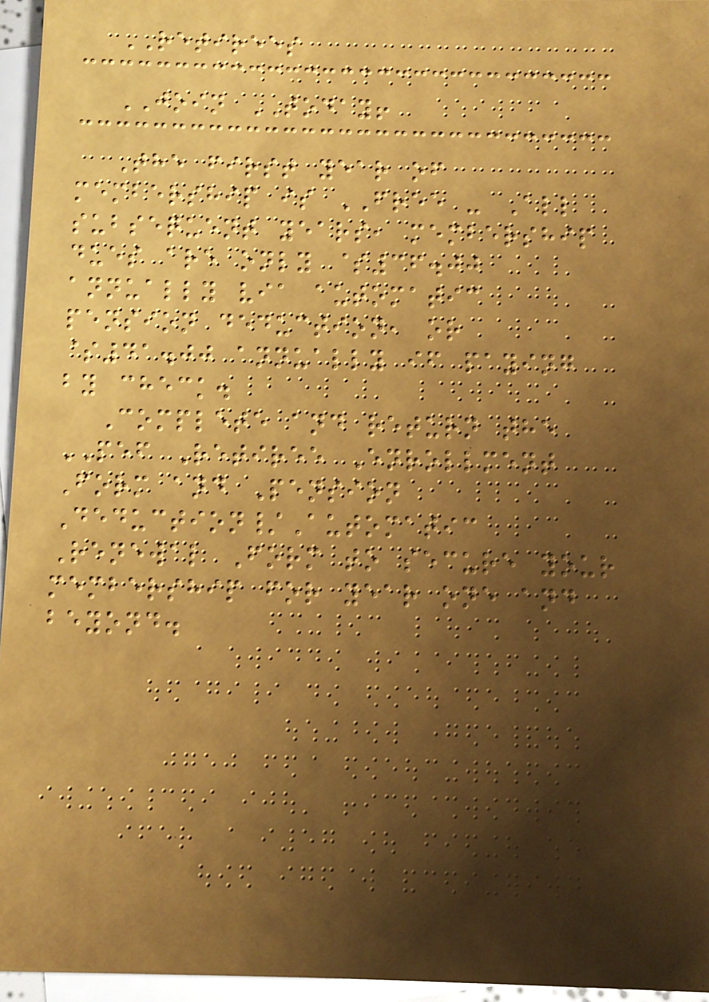RETIREES
JOIN TODAY!
The first year of
membership is FREE - All
subsequent years, membership
dues are only $36.00
annually via automatic
pension deduction, or
$41.00 annually if paying
by check.
Complete and return the
PEF Retiree Enrollment
Form and Pension
Deduction/Automatic
Renewal Form to secure your
membership for year one and
beyond.
